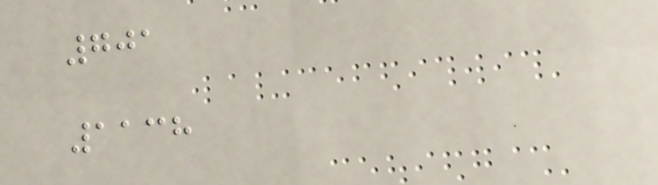701
1138
